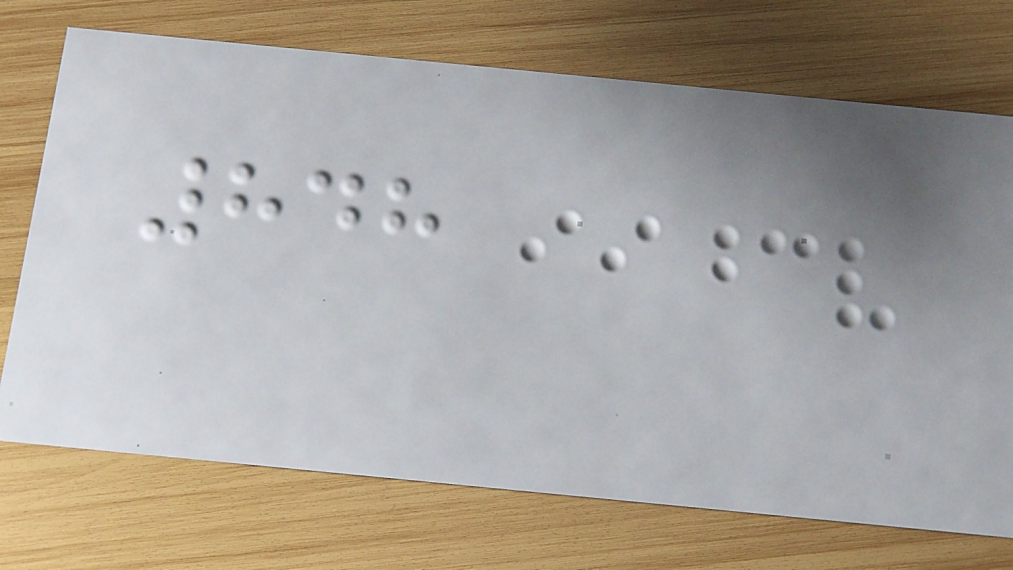848
